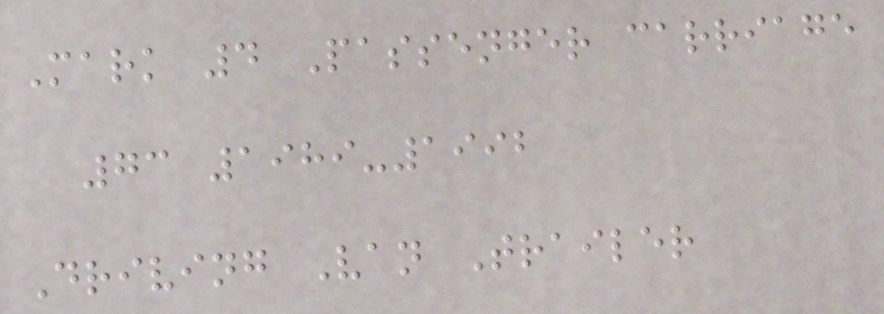Mark 4 Passenger carriage
73 1989-1992
Driving Van Trailer
